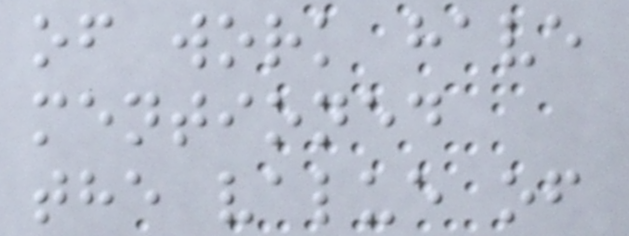of work have
mentioned
the value of
